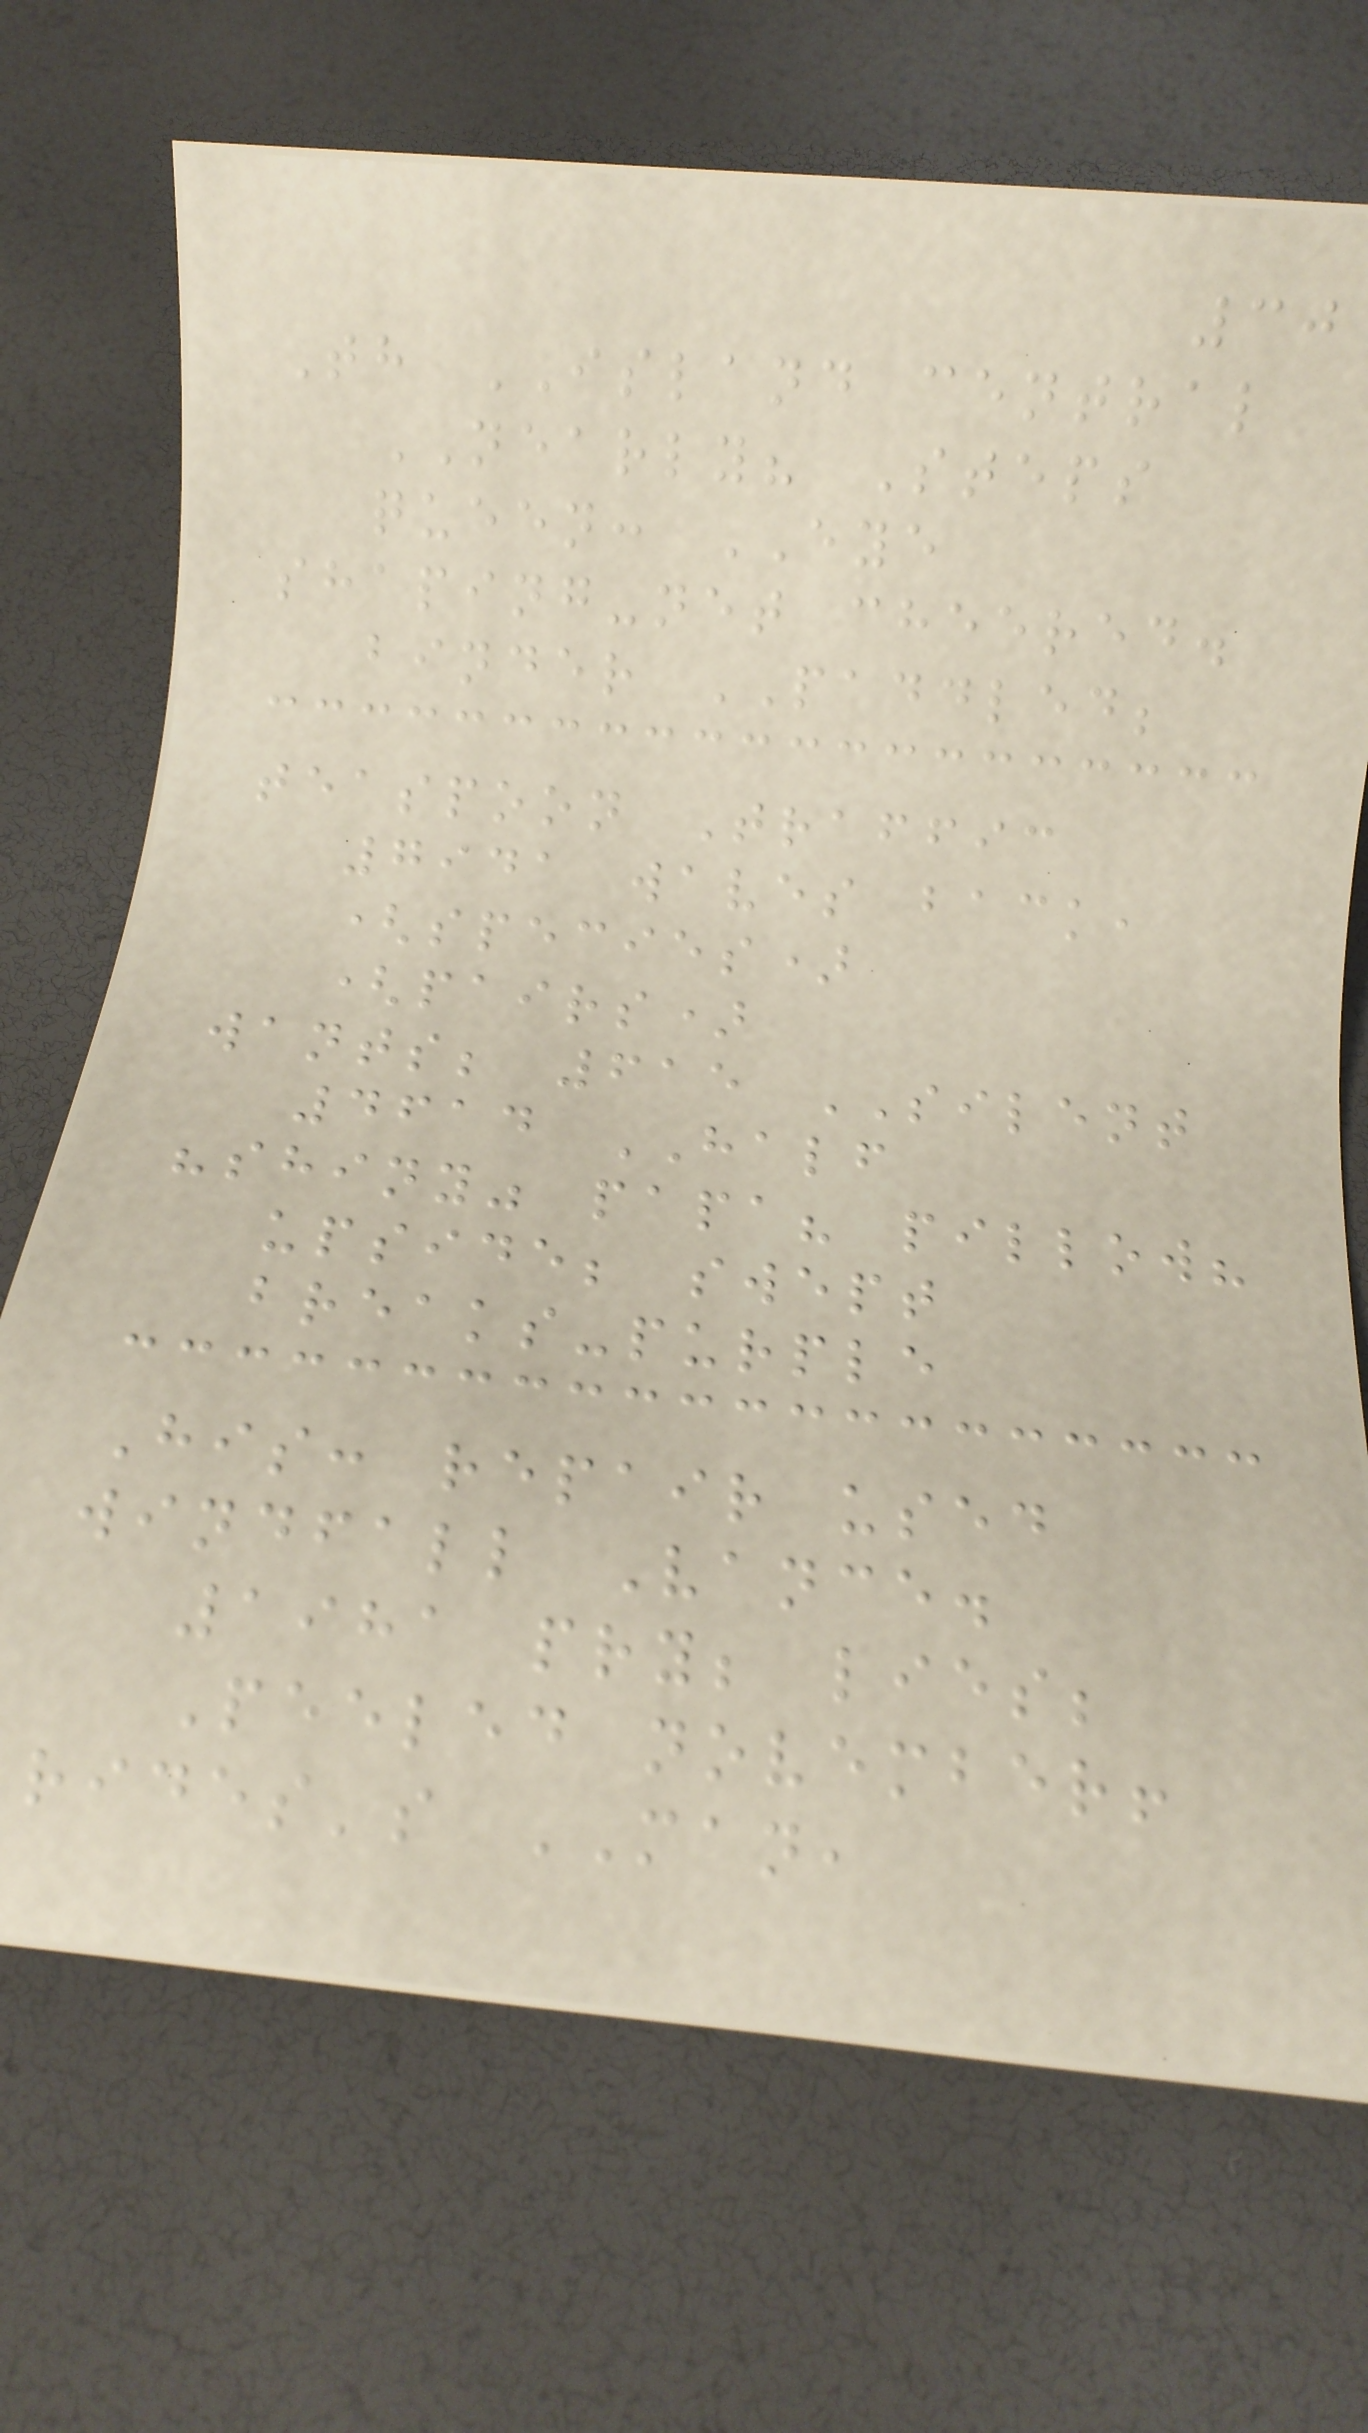30
Th ISLAND central
NEARLY? Steps
queen: EYE
shaping-net cheered.
binder PADDLED;
teaspoon Traffic
7941 waves back,
(species)
(pairs)
wants; 615 SILENT
4614 HALF
"shiny" papa? pillow?
upside; swept
breaks-purple
His: repair used
windfall Vance.
1981 pry; lies;
Peeled november!
rides's MAN,
